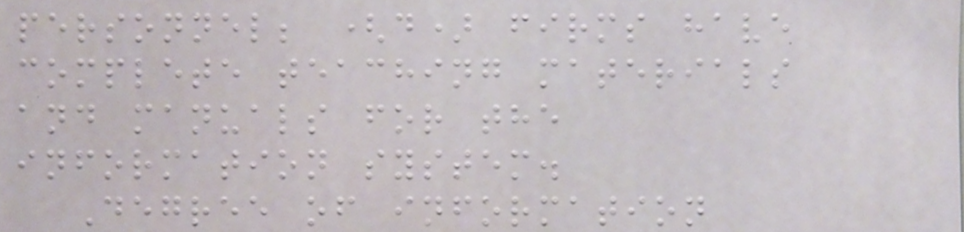personnel; (d) firms have
complete teaching materials
and manuals for the
information system.
Degree of information
